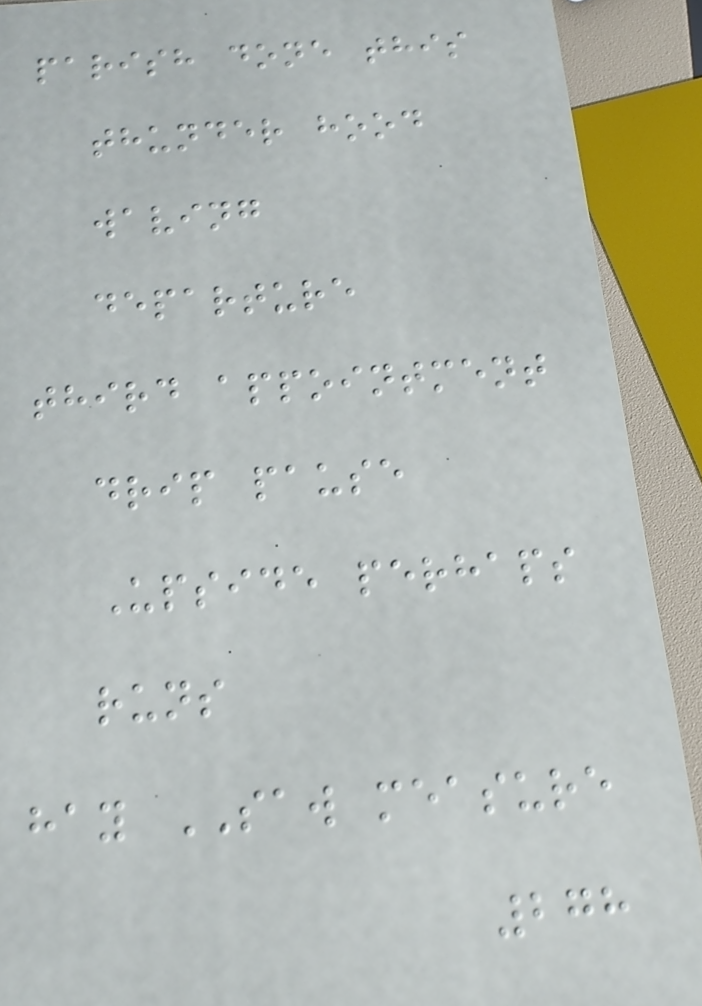parish done this
thunder hood
waving
departure
third appointment
drip pause
Upside perhaps
runs
hay SAW measure
278
